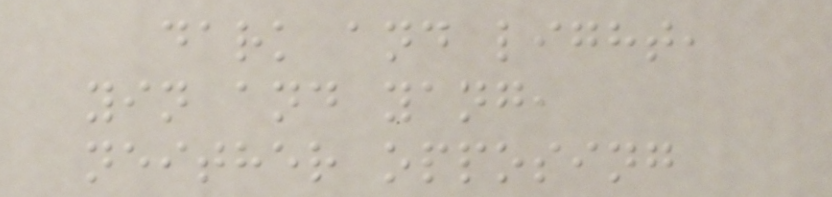dark and light,
yin and yang,
neither opposing
